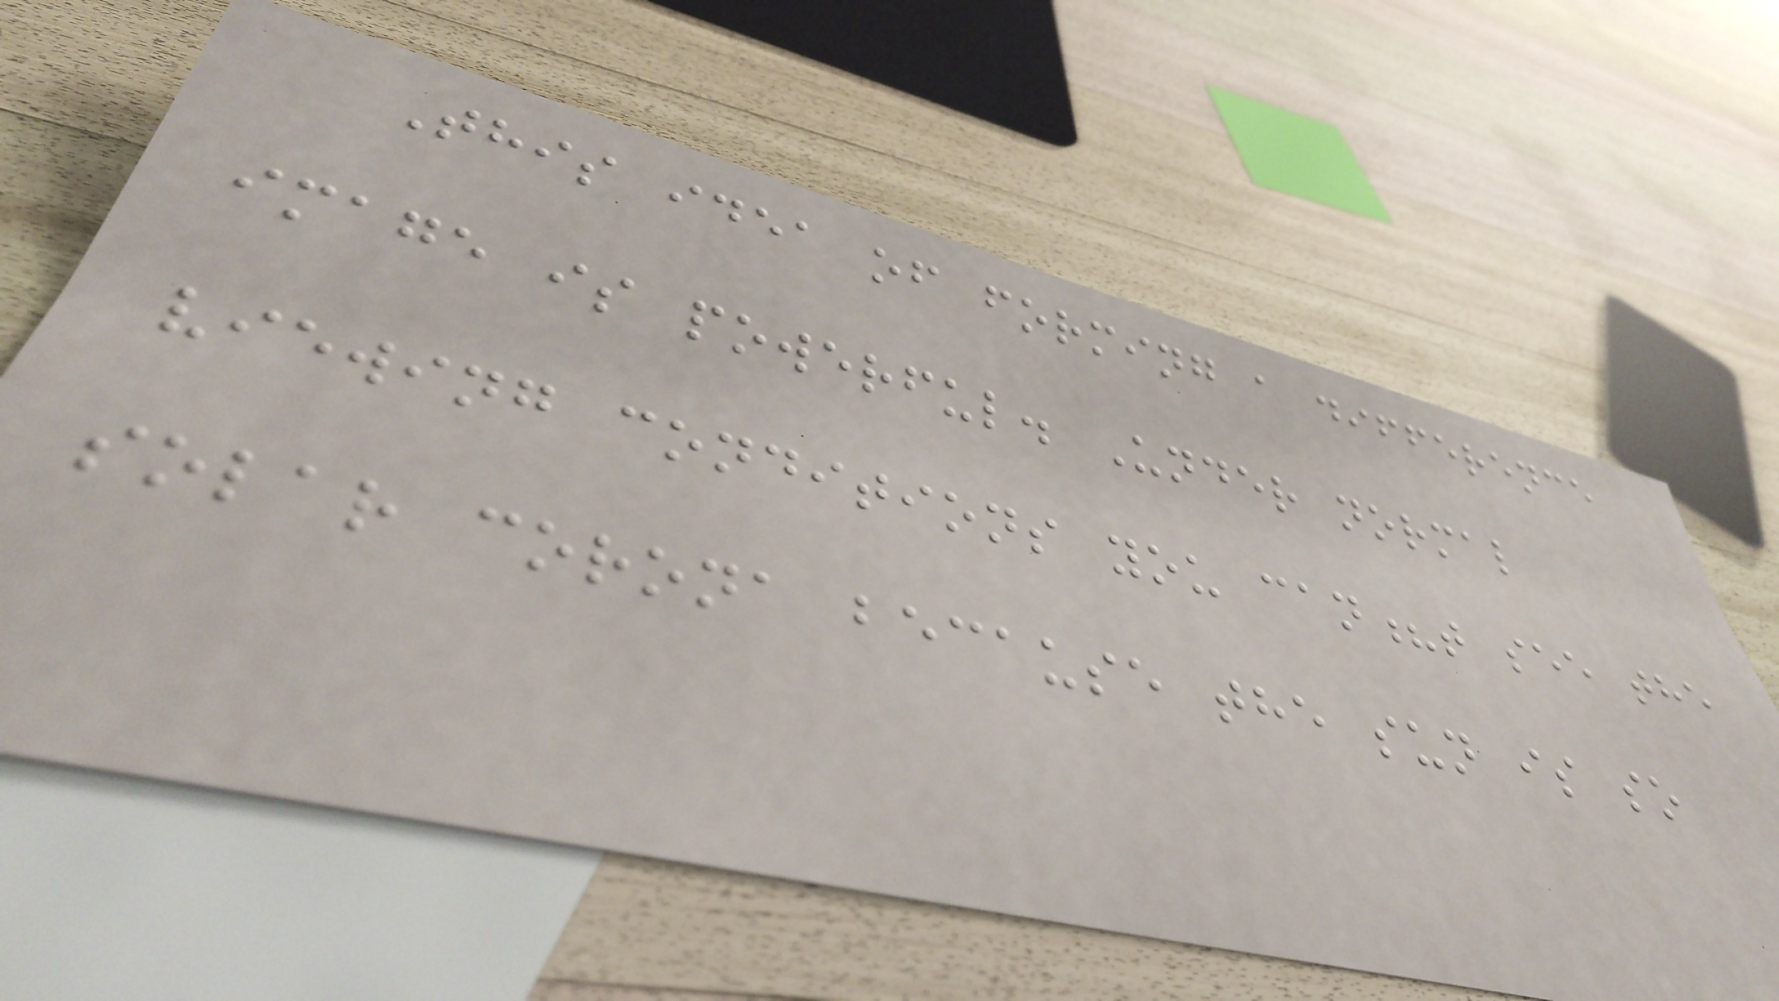This idea of forming a difference
image is powerful. Under normal
viewing conditions you can?t see the
solar corona because the sun is so
